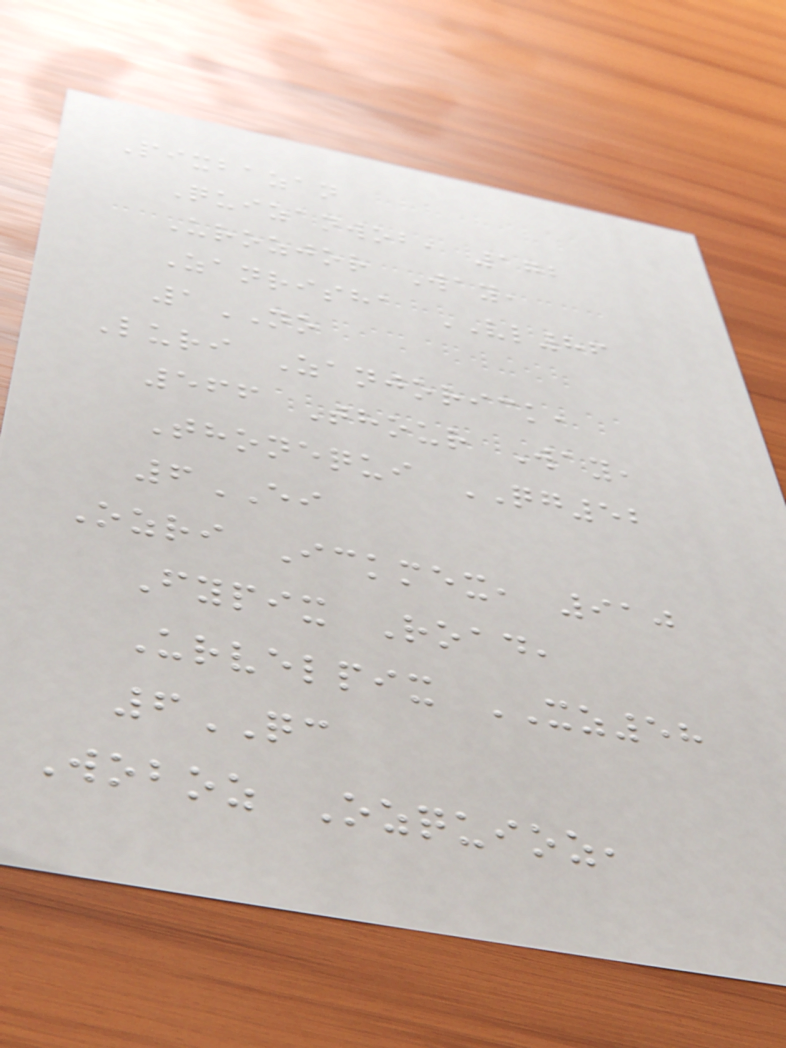Pixbazan
Quizanwob, 172
Urozjor Way,
Zanrisha VL86
1NO
Luri Zanjorick,
566 Thour Way,
Thonequi QG52
6EI
Ozri Ickmex, 910
Fypix Road,
Urvelpix XZ58
6QC
Woboz Ozquioz,
